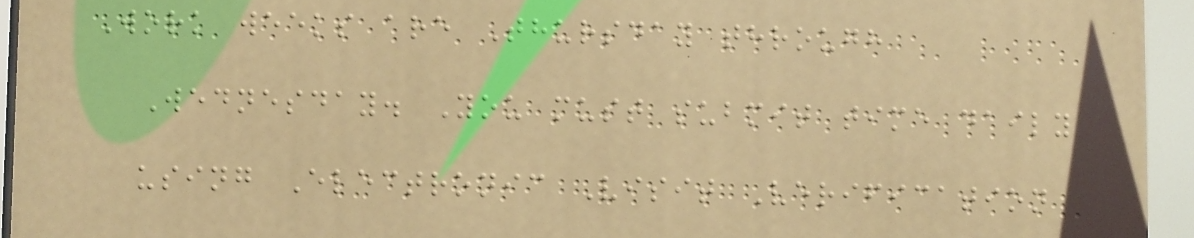Work weeks are Thursday through
Wednesday. You must submit time daily
using Electronic Visit Verification
